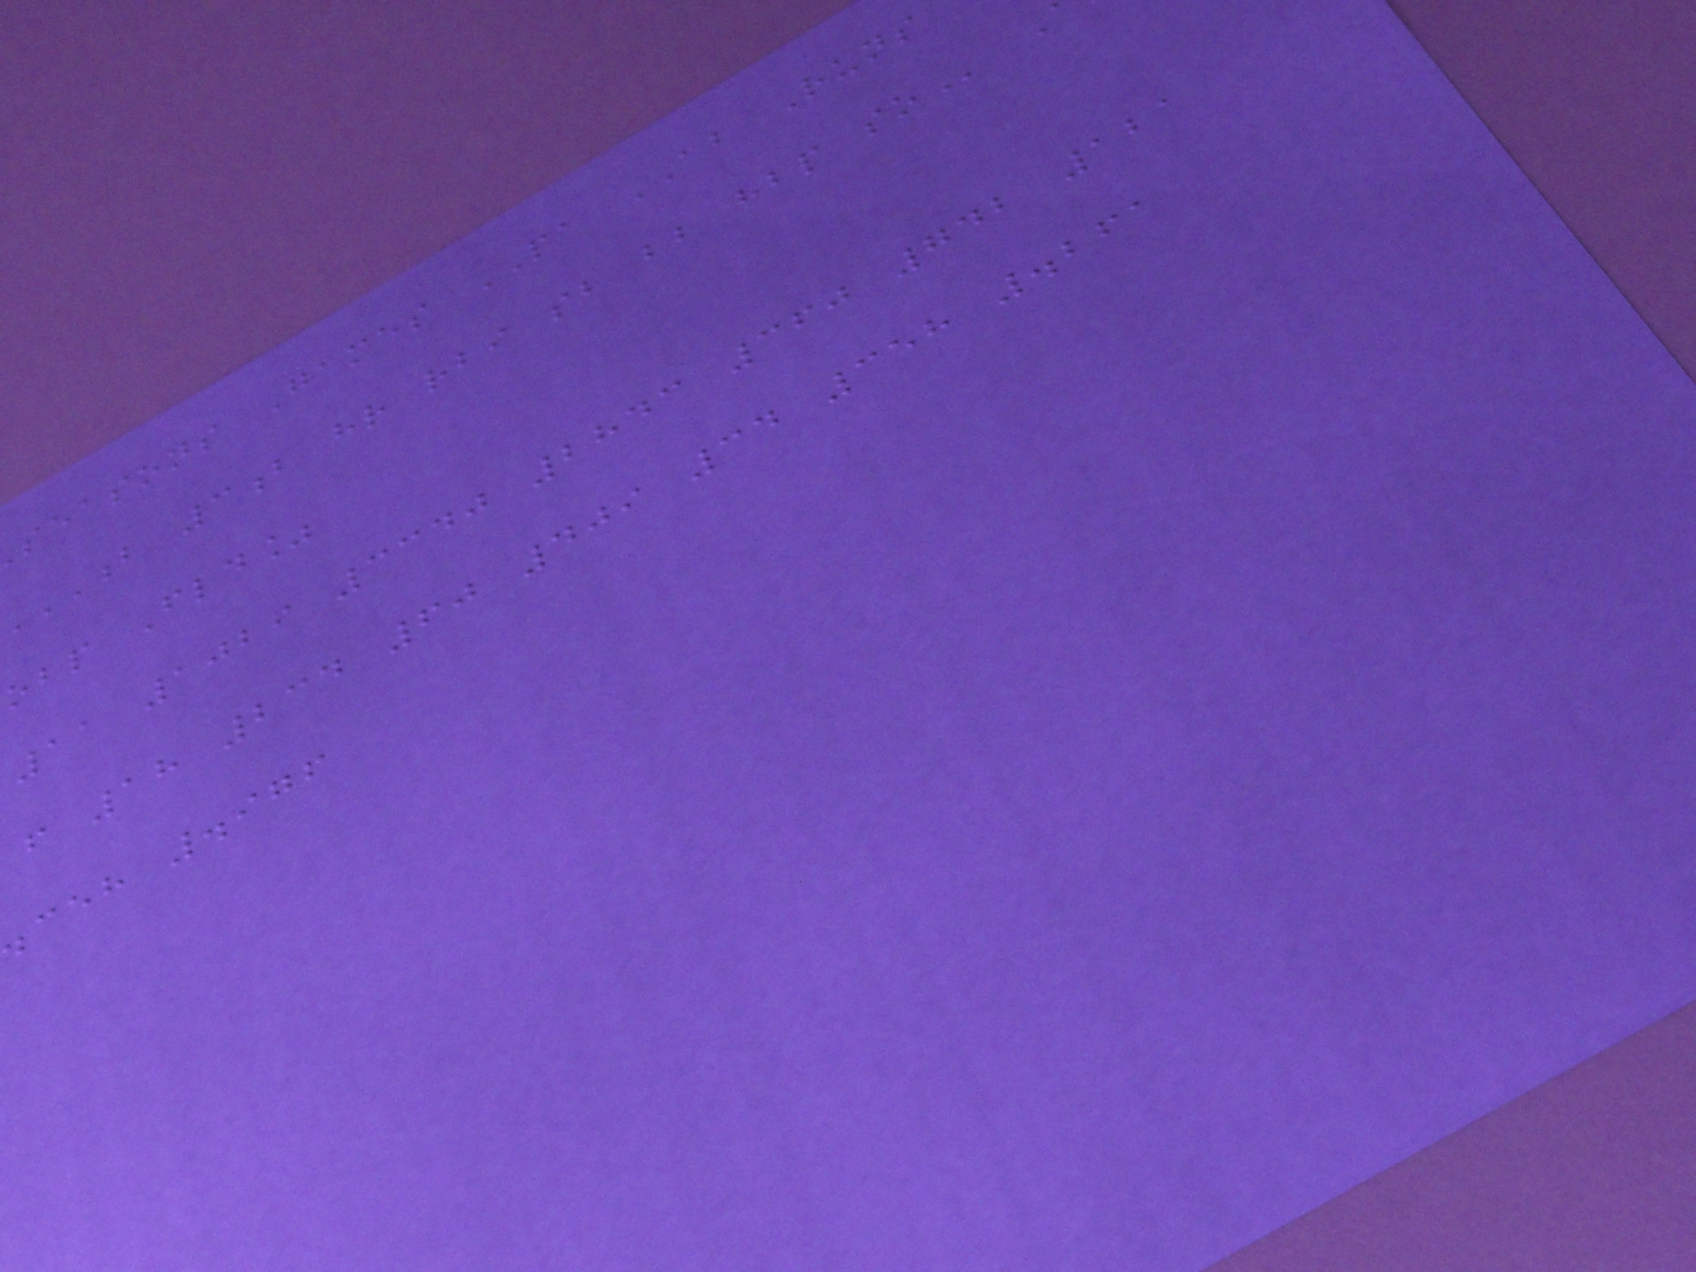seasons Games PA AB Runs
b 3b hr rbi sb bb hbp
obp Fld%
11 1029 3340 2843 360 742 121
f 18 234 60 409 34 358 .261
ceh .976
